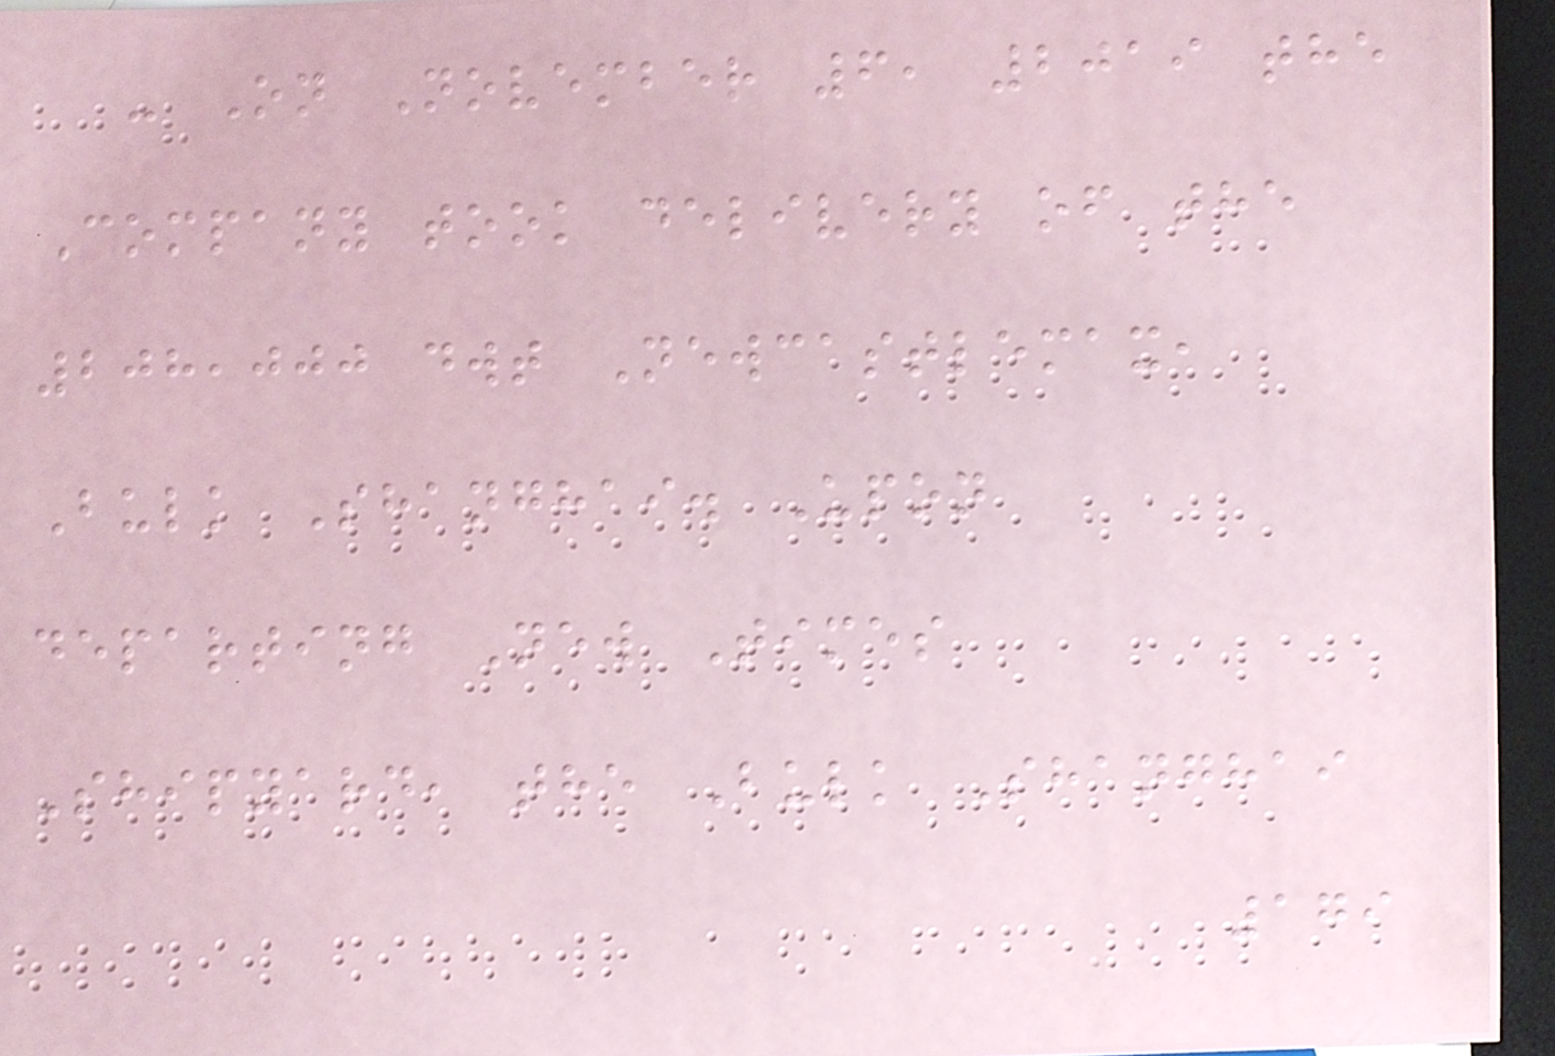- On November 6, 2019 the
Company took delivery of the
208,000 dwt Newcastlemax,
Bulk Shanghai. Upon
departing New Times
Shipyard, the Bulk Shanghai
179
